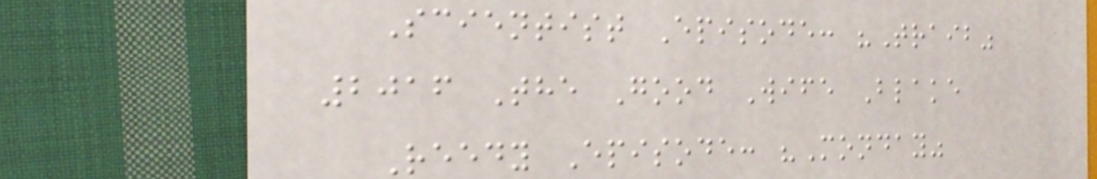Scientist Episode: "Traib"
2016 The Good Wife Blake
Reedy Episode: "Monday"
